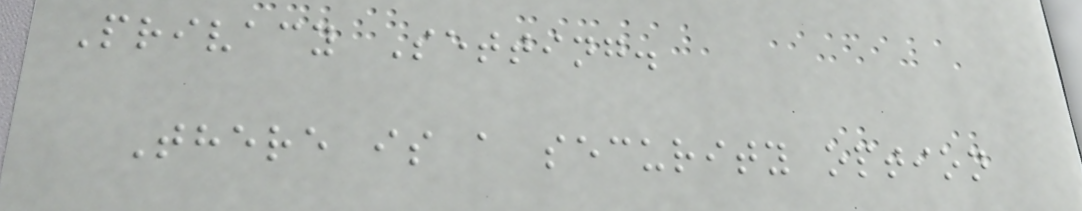Privacy Setting.
There is a security option
